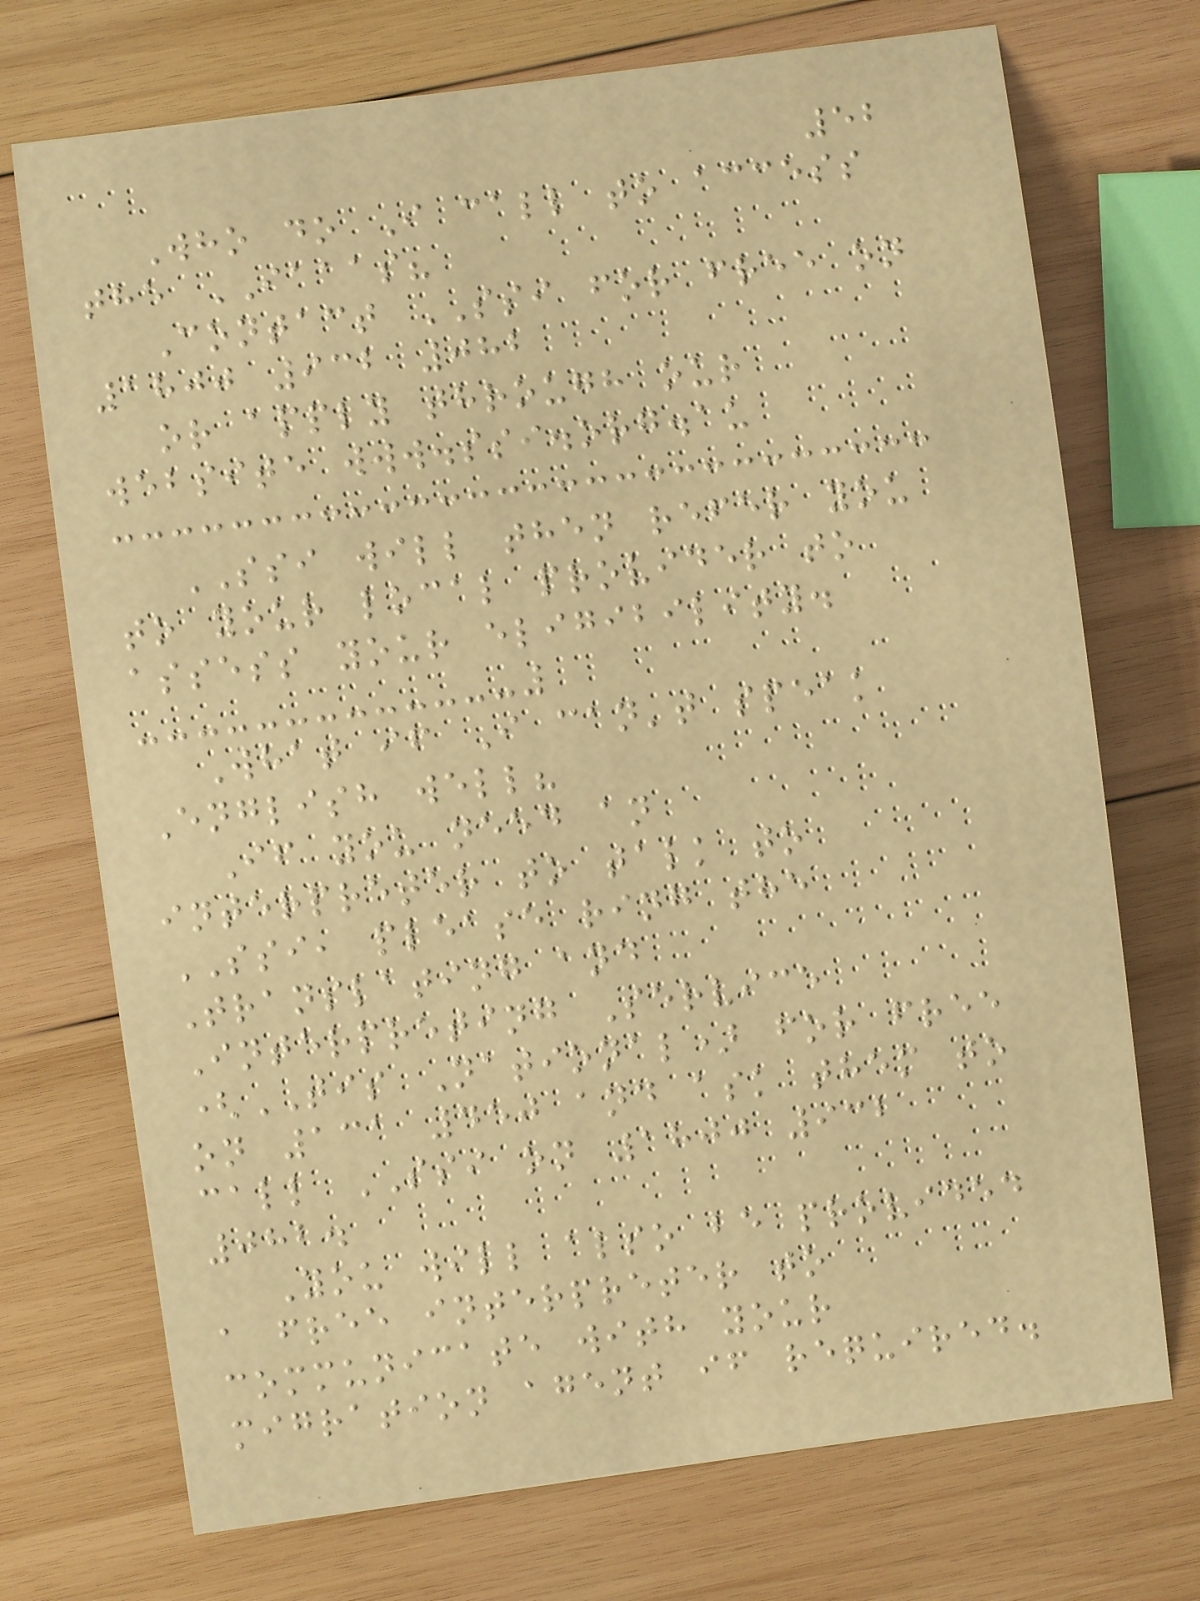52
Who do I call to access
the IAAAS?
Contact SSI for free on
1800 932 082
or apply through our
website www.ssi.org.au
SSI will then refer you
to your local provider to
assess your eligibility.
What if I can't speak
English well?
If you need an
interpreter to talk to
SSI, please ring the
Translating and
Interpreting Service
(TIS National) for free
on 131 450 and ask them to
call SSI on 1800 932
082.
You will also be provided
a free interpreter to
communicate with your
migration agent if required.
